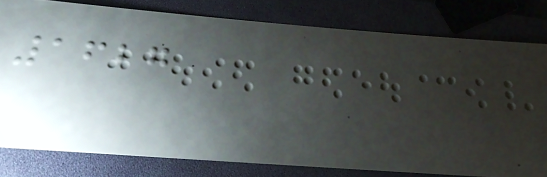1627
